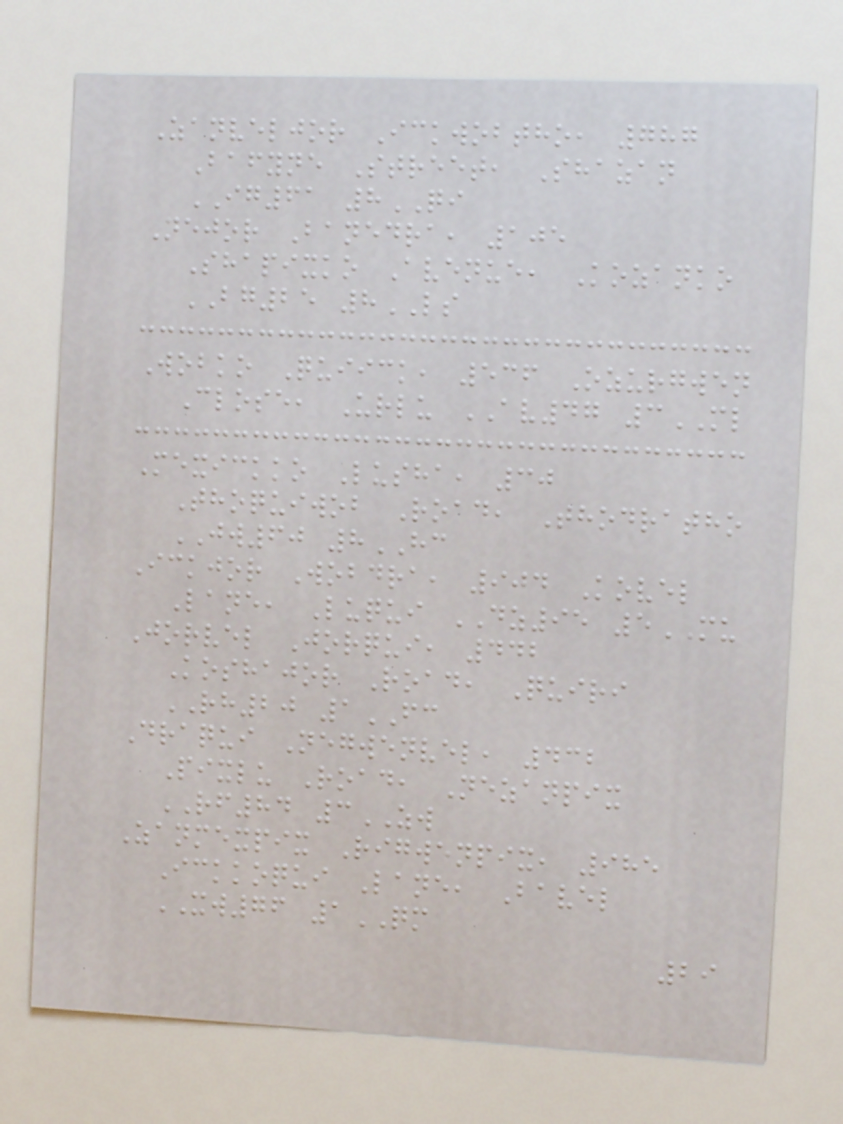Zanveljor Ickwobtho, 787
Bafyne Street, Shazan
IG61 8QI
Nejor Banedra, 105
Shapixko Avenue, Kozanko
BG25 8LS
Wobko Quiick, 536 Ozurgwen
Close, Urlu AV47 3ML
Mexickko Lusha, 30
Thoquiwob Road, Thodratho
JW60 8HC
Ickjor Wobdra, 904 Kovel
Lane, Luqui DZ95 5MU
Jorvel Jorqui, 442
Koshajor Road, Quiri
RH20 1FC
Draqui Negwenvel, 432
Pixlu Road, Nezanpix
RF84 3ZW
Zanmexpix Rigwenpix, 985
Ickkoqui Lane, Bavel
XW76 1QM
29
